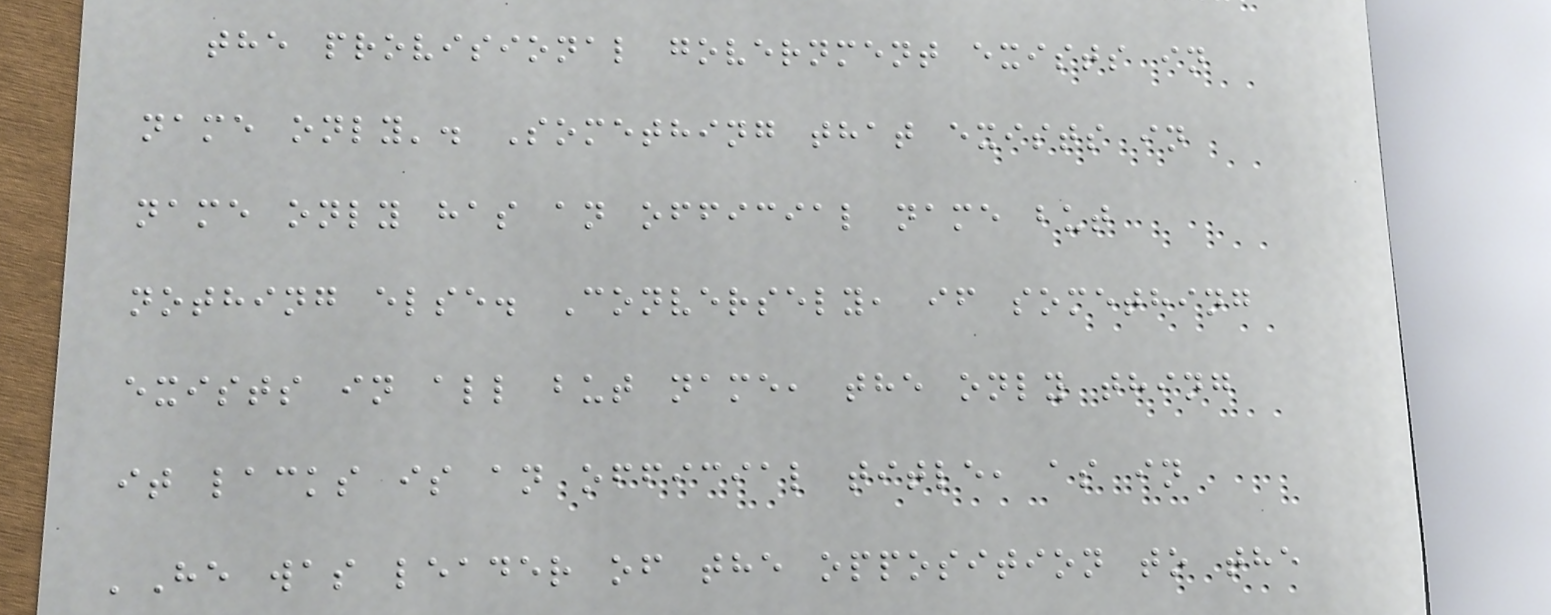the provisional government exists in
name only'. Something that exists in
name only has an official name but
nothing else. Conversely, if something
exists in all but name, the only thing
it lacks is an official title, as in
'He was leader of the opposition to the
